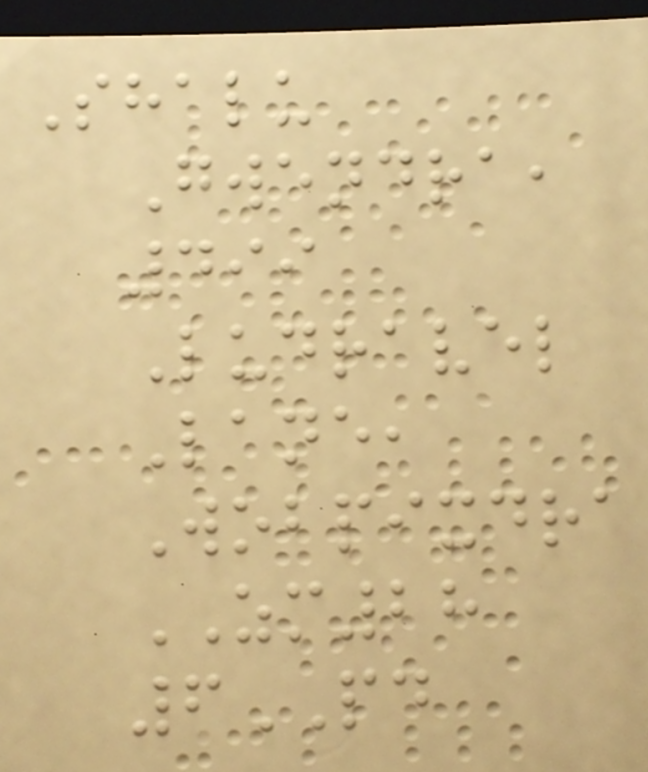Shalu
Gwendra,
499
Ludravel
Lane,
Wobpixdra
ZM28
6PD
